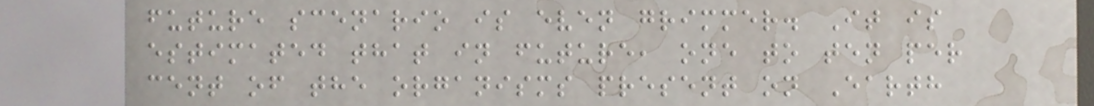future scenario is even grimmer. It is
estimated that in future, one to ten per
cent of the organisms present on Earth
